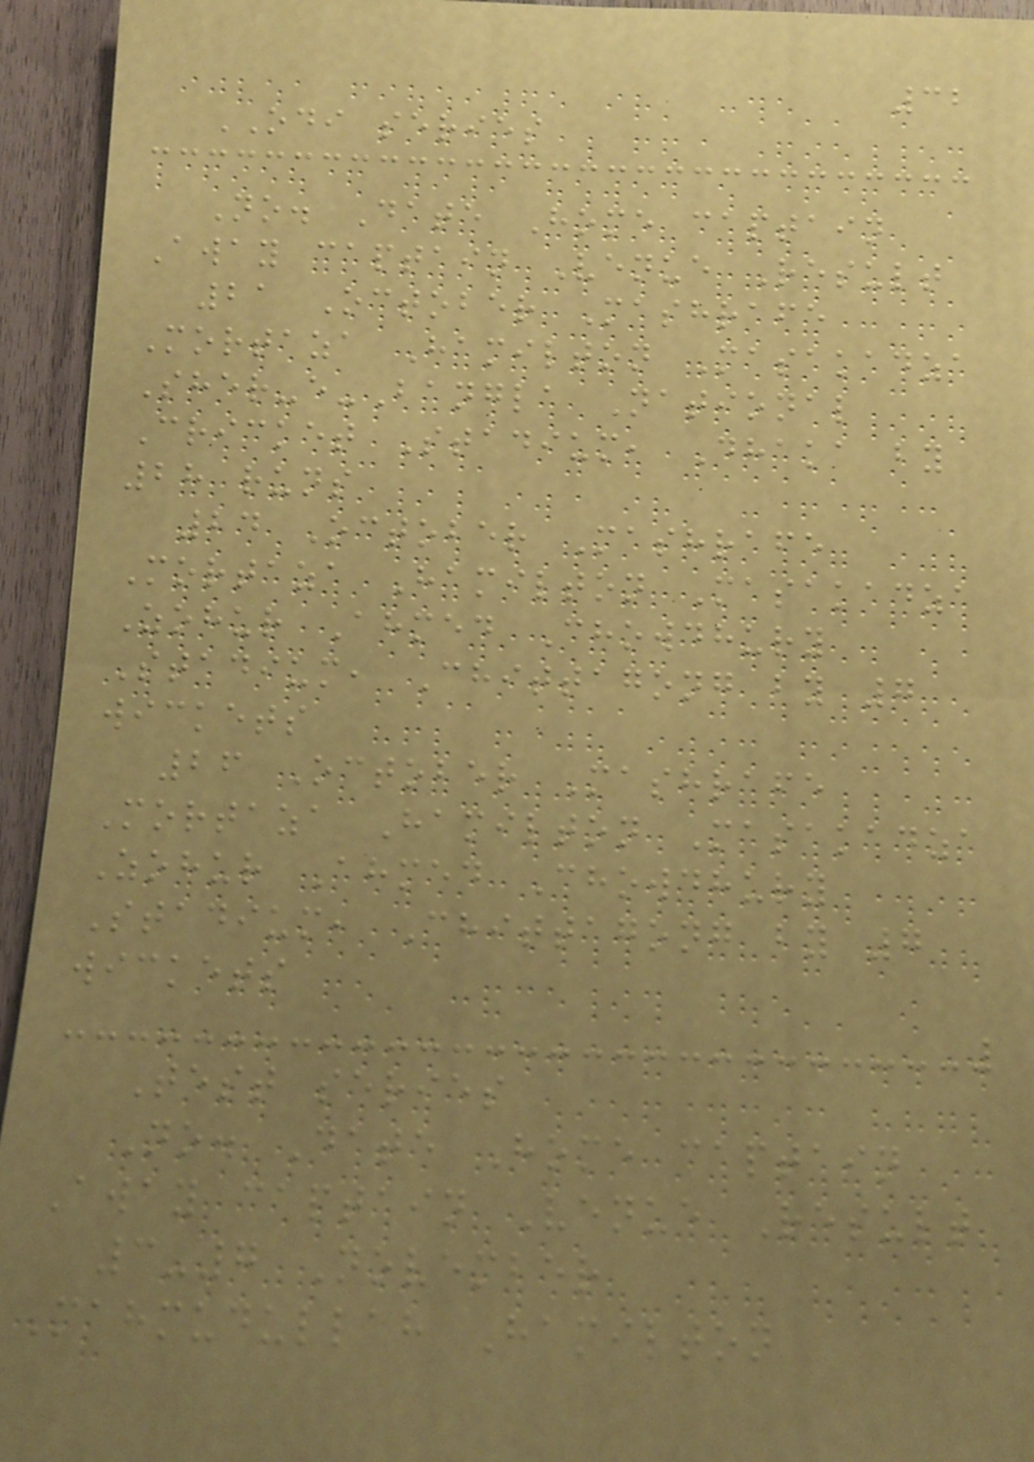32
ODI series
No. Date Home captain
Away captain Venue Result
21 October Mashrafe
Mortaza Hamilton Masakadza
Sher-e-Bangla National
Cricket Stadium, Dhaka by
28 runs
24 October Mashrafe
Mortaza Hamilton Masakadza
Zohur Ahmed Chowdhury
Stadium, Chittagong by 7
wickets
26 October Mashrafe
Mortaza Hamilton Masakadza
Zohur Ahmed Chowdhury
Stadium, Chittagong by 7
wickets
Test series
No. Date Home captain
Away captain Venue Result
3-7 November
Mahmudullah Hamilton
